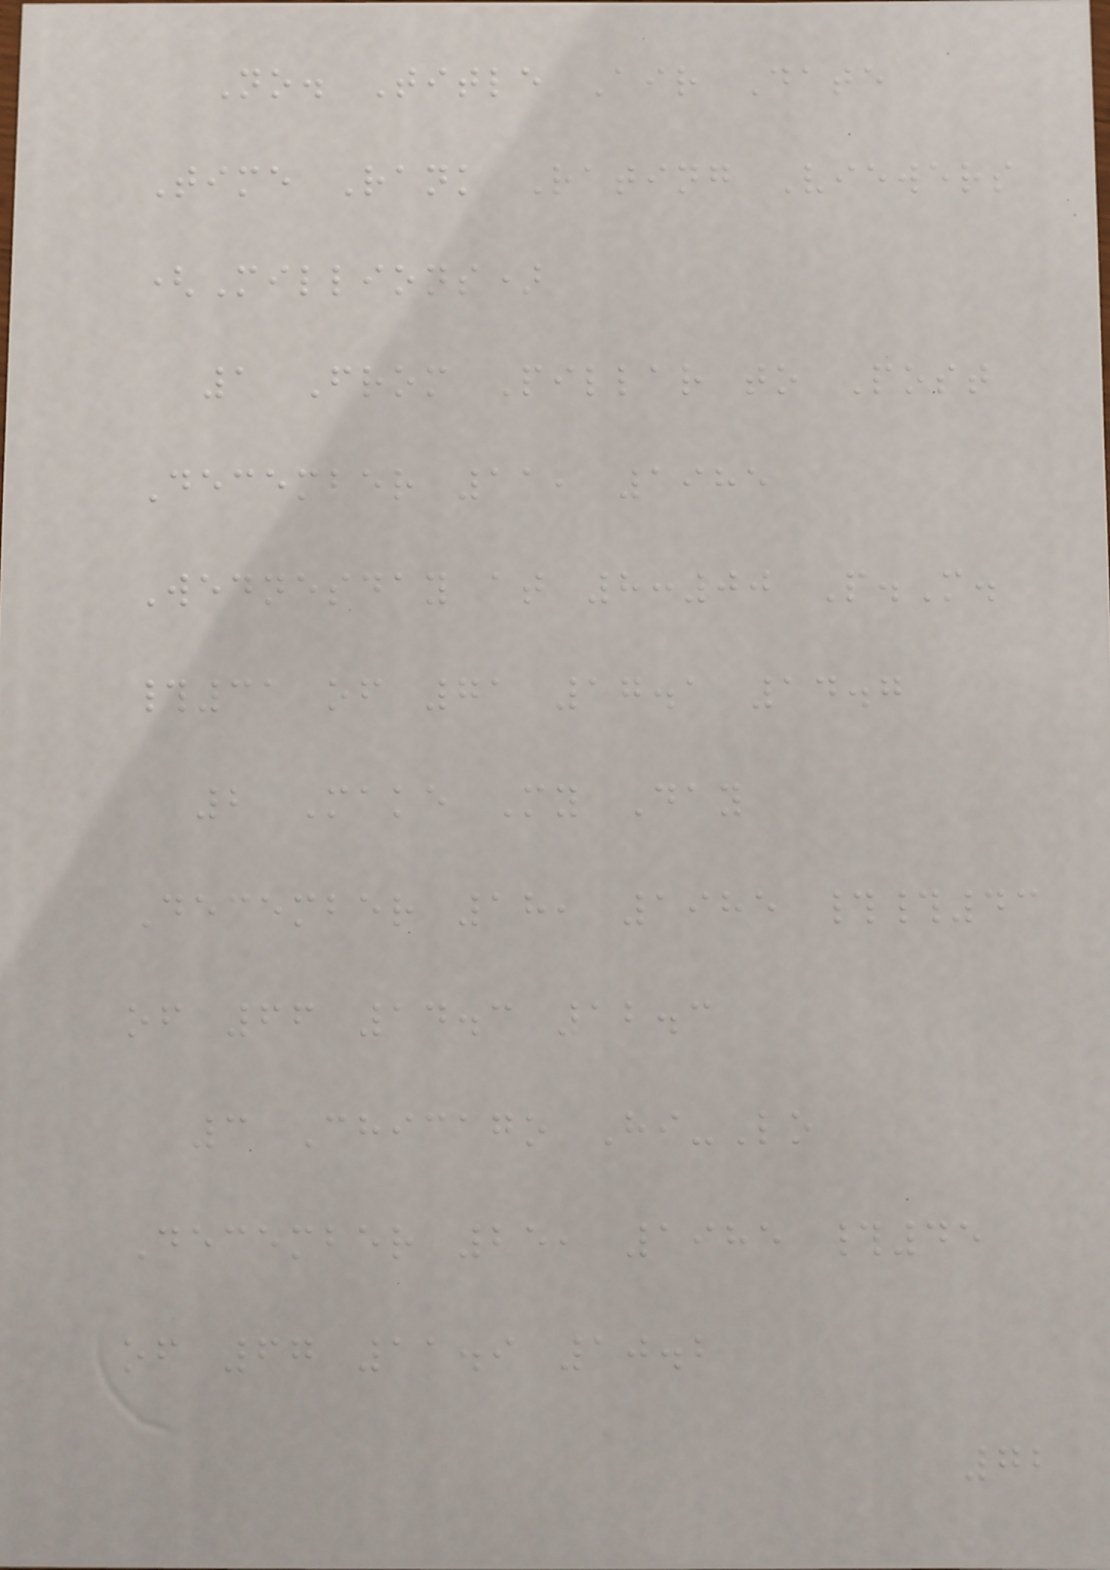No. Title Air Date
Time Rank Rating Viewers
(Millions)
1 From Pillar to Post
December 11, 1985
Wednesday at 8:00 P.M.
#31 of 71 17.1 14.7
2 Make My Day
December 18, 1985 ##43
of 66 14.3 12.3
3 Chicago Hi-Lo
December 25, 1985 #45
of 67 11.9 10.2
72
